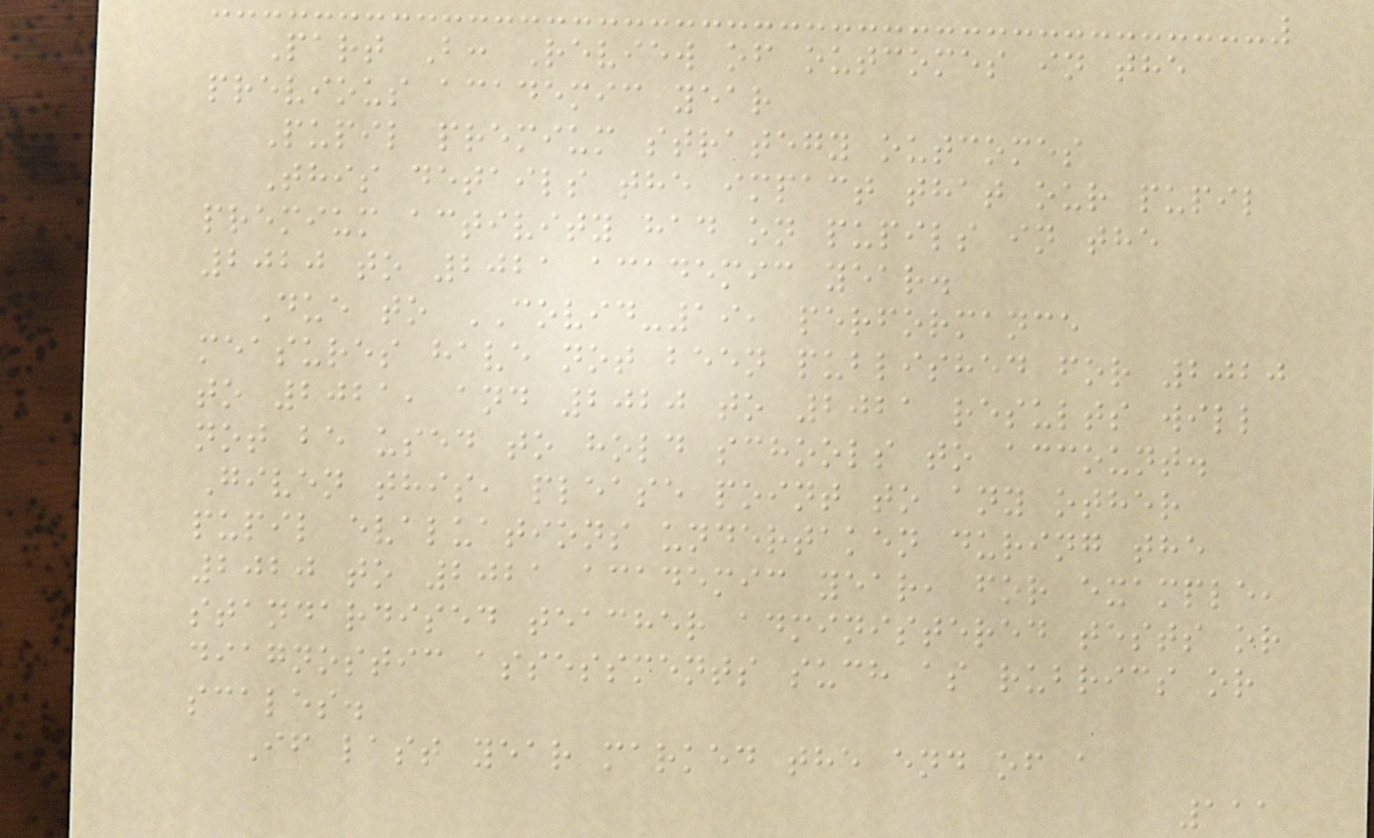Part B: Review of outcomes in the
previous academic year
Pupil premium strategy outcomes
This details the impact that our pupil
premium activity had on pupils in the
2020 to 2021 academic year.
Due to COVID-19, performance
measures have not been published for 2020
to 2021, and 2020 to 2021 results will
not be used to hold schools to account.
Given this, please point to any other
pupil evaluations undertaken during the
2020 to 2021 academic year, for example,
standardised teacher administered tests or
diagnostic assessments such as rubrics or
scales.
If last year marked the end of a
111
